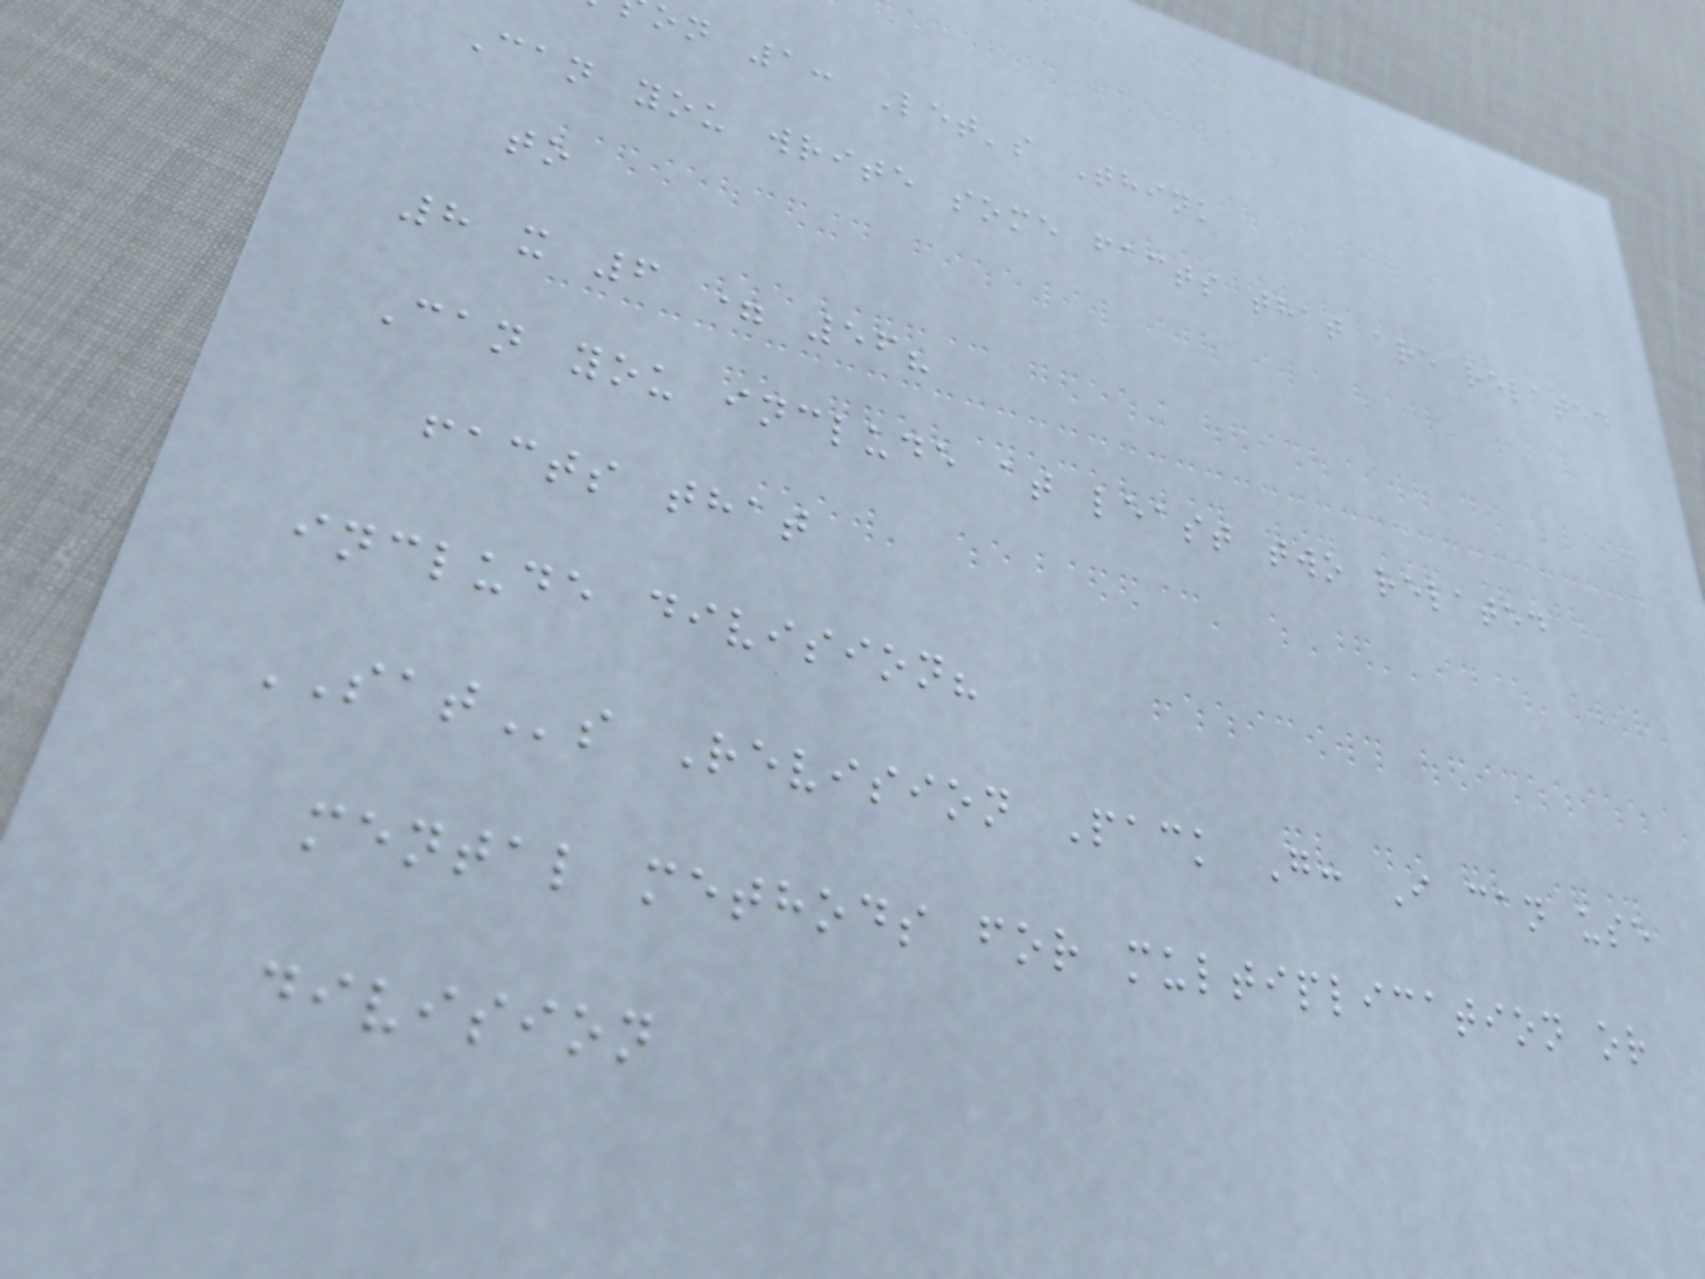on 1: Let's Think
Can you write some facts that are related
to
8 x 6 = 56?
Can you include at least two related
facts that
include division?
SATs Revision Pack G: I can use
mental methods for multiplication or
division
